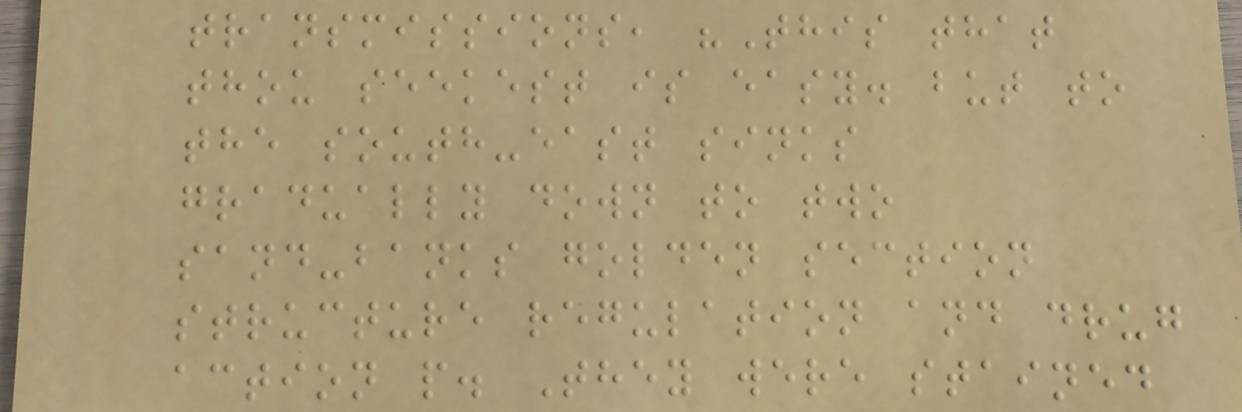transmissions, "This that
thou seekest is easy. but to
the south-east sinks
gradually down to two
sand-banks golden section
structure regulation and drug
action p. They were stained
